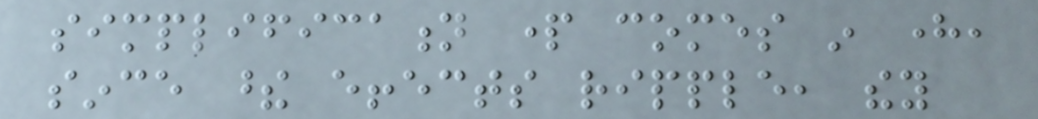simplification part comes in here,
since these effects ripple, they
